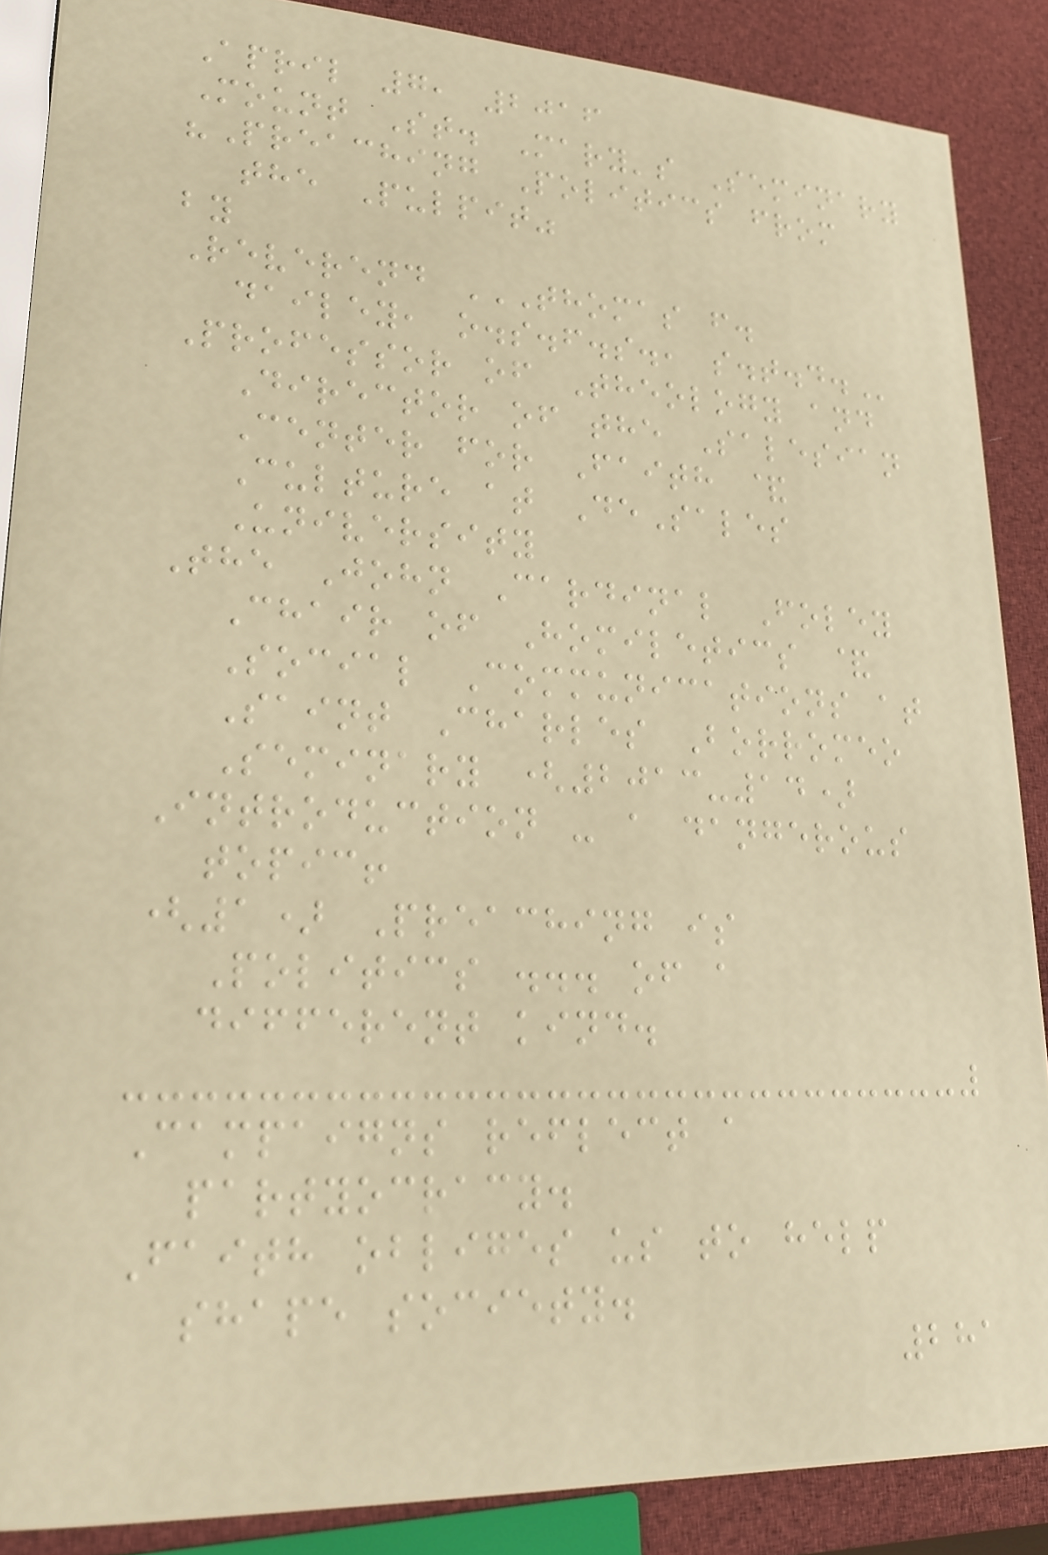April 7, 2016
Mount St. Mary's Seminary
"Preaching Politics from
the Pulpit"
by
Reverend THOMAS F.
DAILEY, O.S.F.S., S.T.D.
Professor of Theology and
Director of the Salesian
Center for Faith &
Culture at DeSales
University
The John Cardinal Foley
Chair of Homiletics &
Social Communications at
Saint Charles Borromeo
Seminary (2013-14)
Introduction - a dangerous
topic!
(1) Preaching is
Politics ... of a
different kind.
Campaigns reflect a
partyocracy.
Faith obliges us to help
shape society.
281
